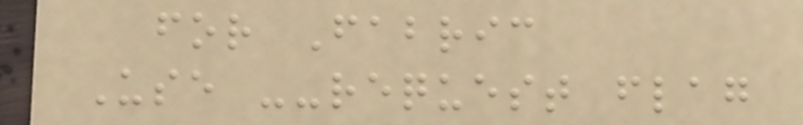for Fabric
Use --request flag
